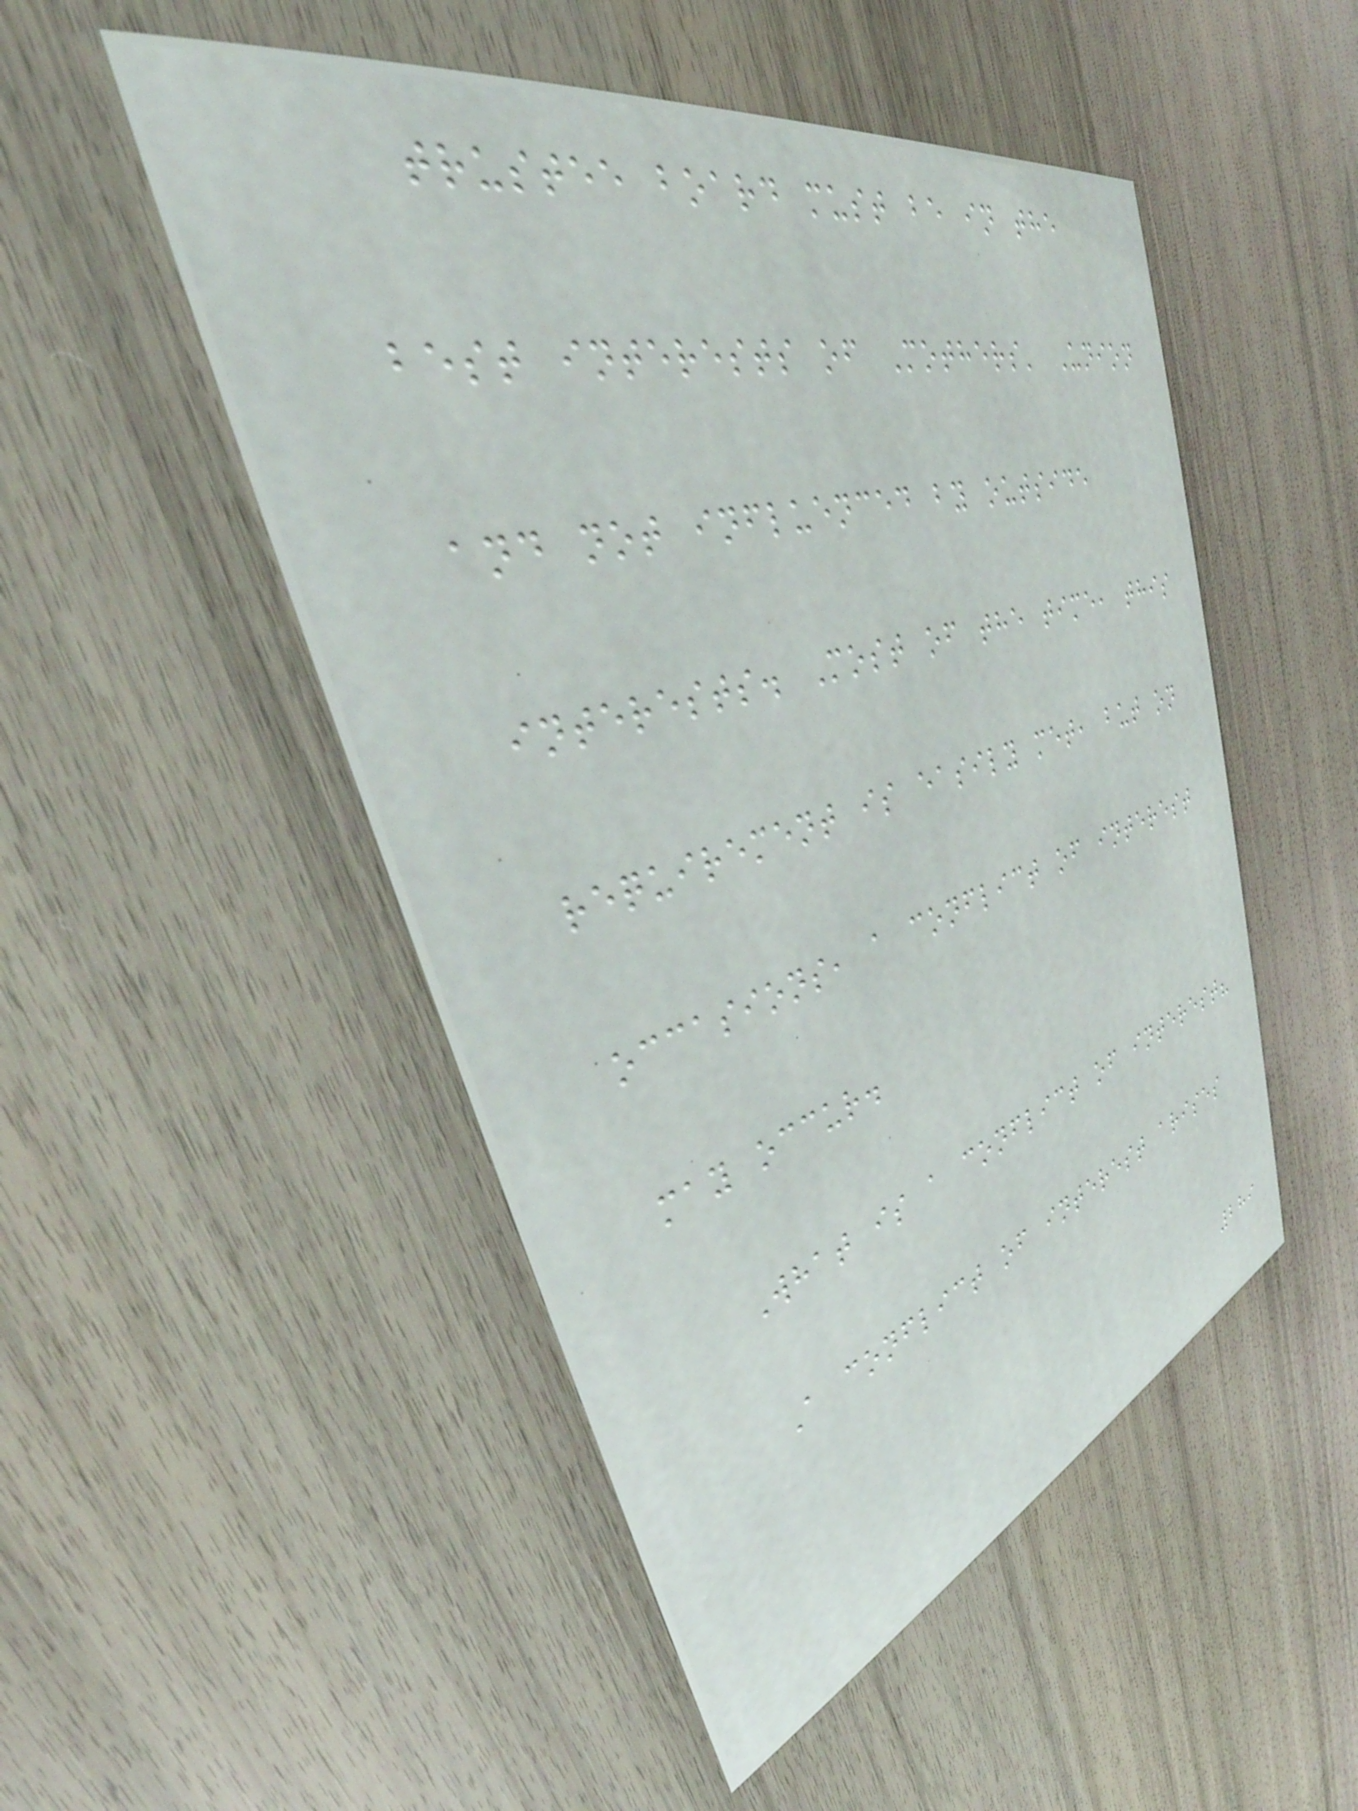trustee board must be in the
best interests of Mothers' Union
and not influenced by outside
interests. Most of the time, this
requirement is easily met, but on
occasions, a conflict of interest
may occur.
What is a conflict of interest?
A conflict of interest arises
289
